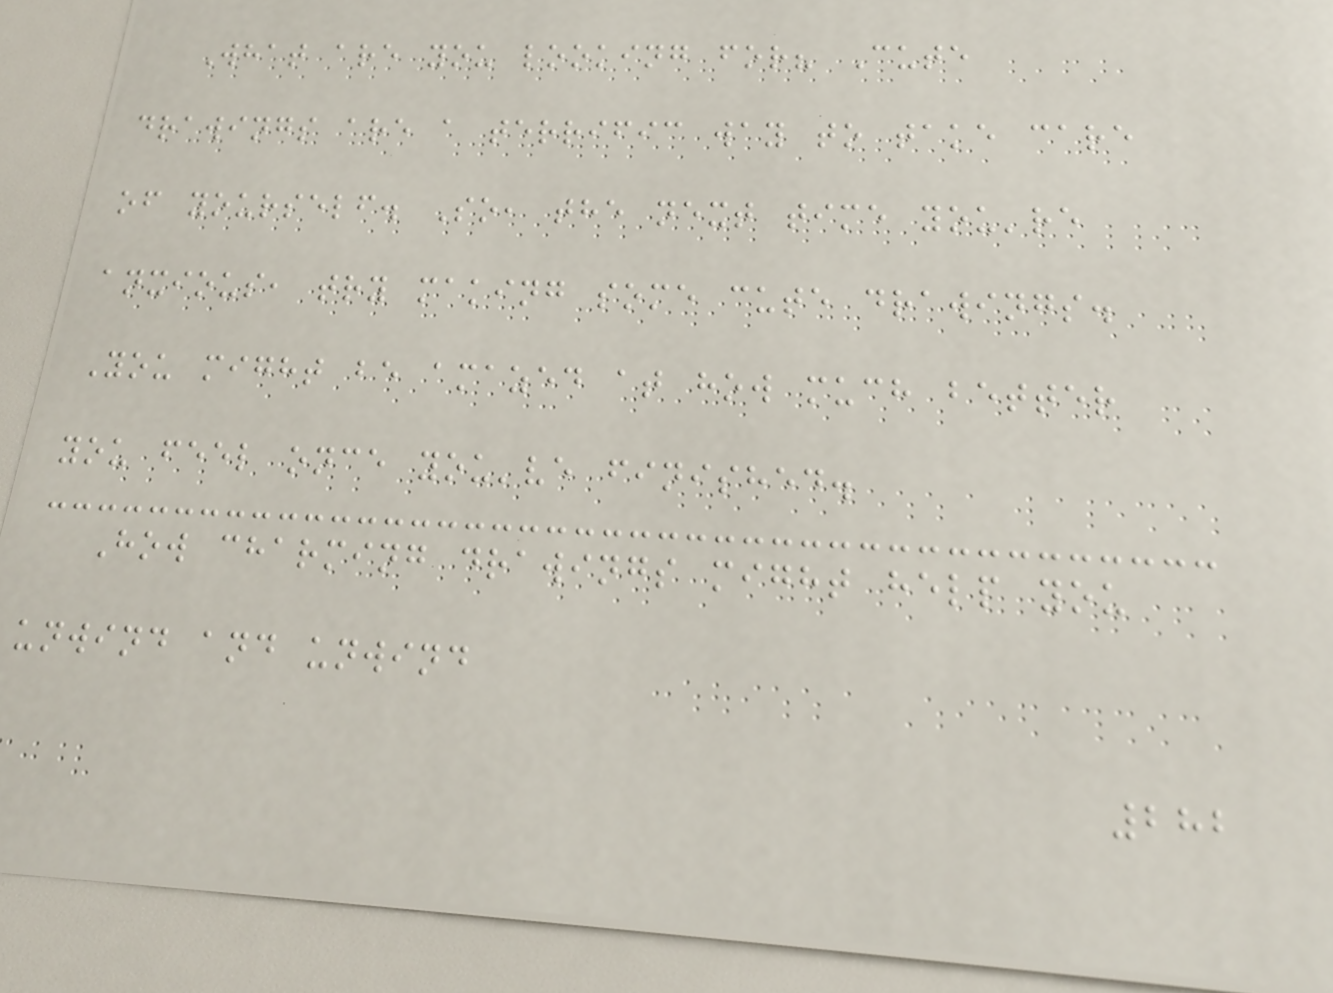What are you looking for? Cute
drawings are a terrific way to take care
of yourself. So, the next time you're
anxious, try making some cute drawings.
You might be amazed at how much better
you feel once you've finished.
How charming drawings might help you
unwind and unwind
282
